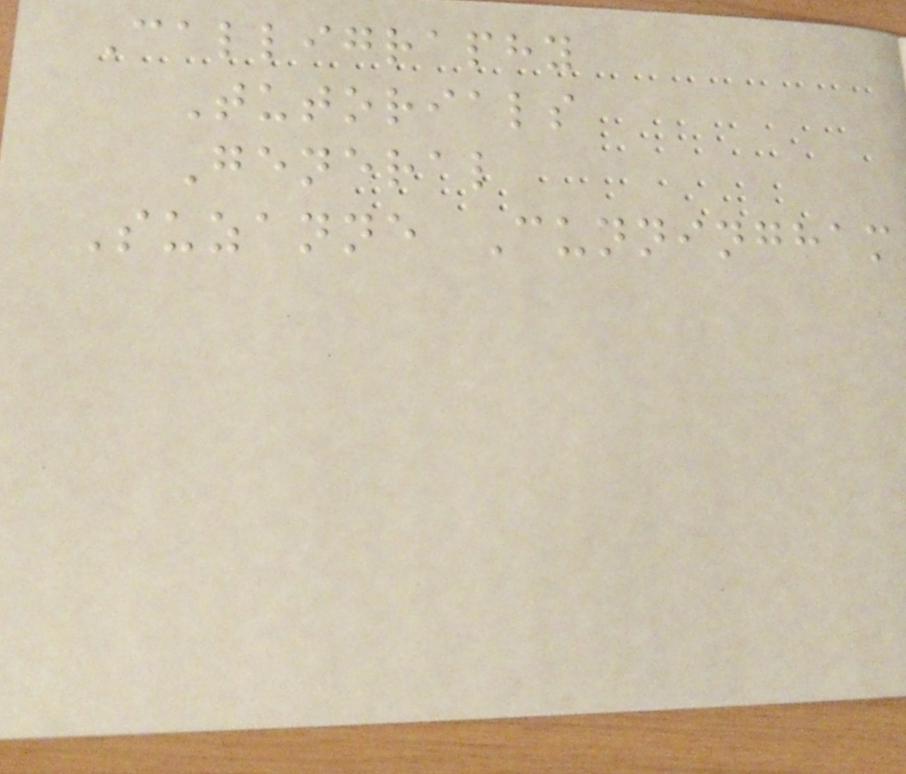Calligraphy
Tutorials
General
Suzanne Cunningham
